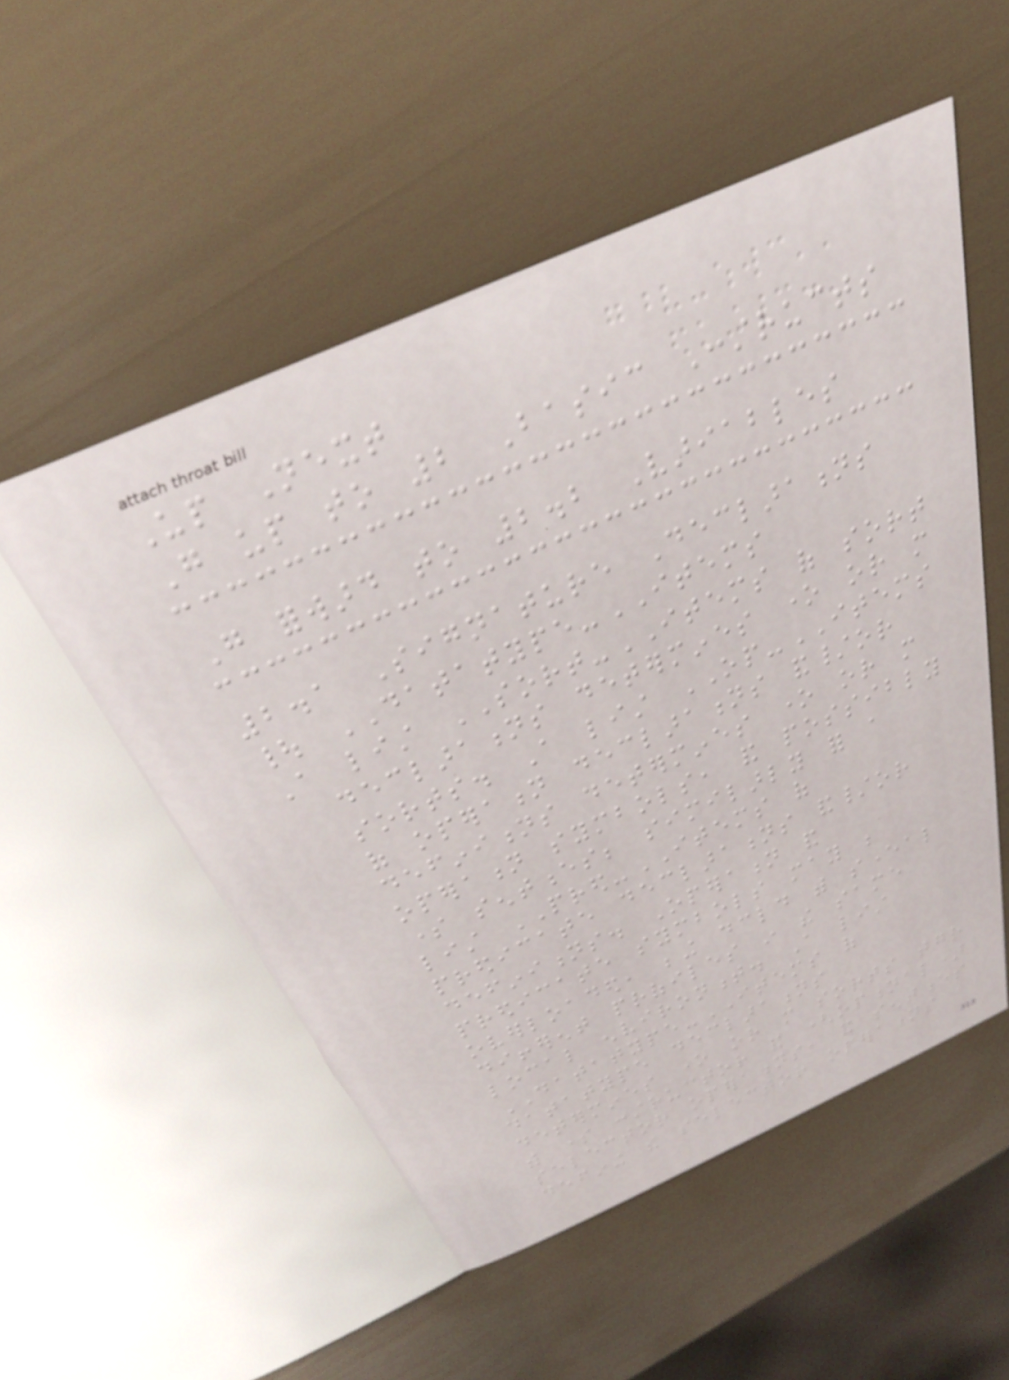Up Next
Go up to 2 Basic Constructs
Go forward to 2.2 Variables
2.1 Signature Declarations
| DATATYPE-ITEMS
A list SORT-ITEMS of sort
declarations determines one or more
sorts. A list OP-ITEMS
of operation declarations and/or
definitions determines one or more
operation symbols, and possibly
some sentences; similarly for a
list PRED-ITEMS of
predicate declarations and/or
definitions. Operation and
predicate symbols may be
overloaded, being declared with several
different profiles in the same
local environment. A list
DATATYPE-ITEMS of
datatype declarations
determines one or more sorts together
with some constructor and (optional)
selector operations, and sentences
defining the selector operations
